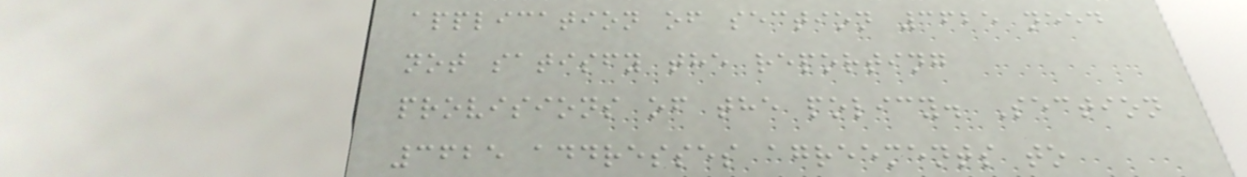application of section 3625 need
not satisfy the reporting
provisions of the policy. Section
3625 addresses agreements to
